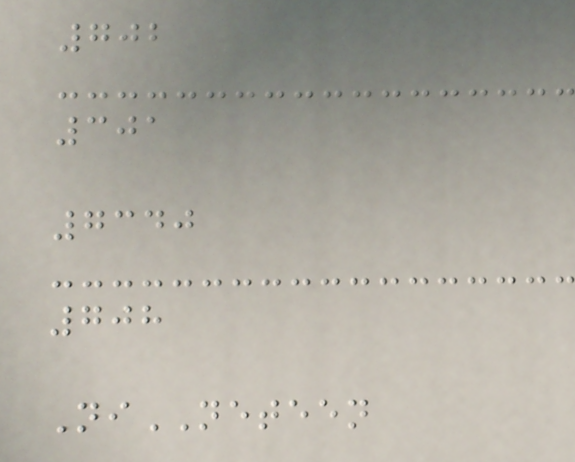702
301
7340
708
NiNETEEN
